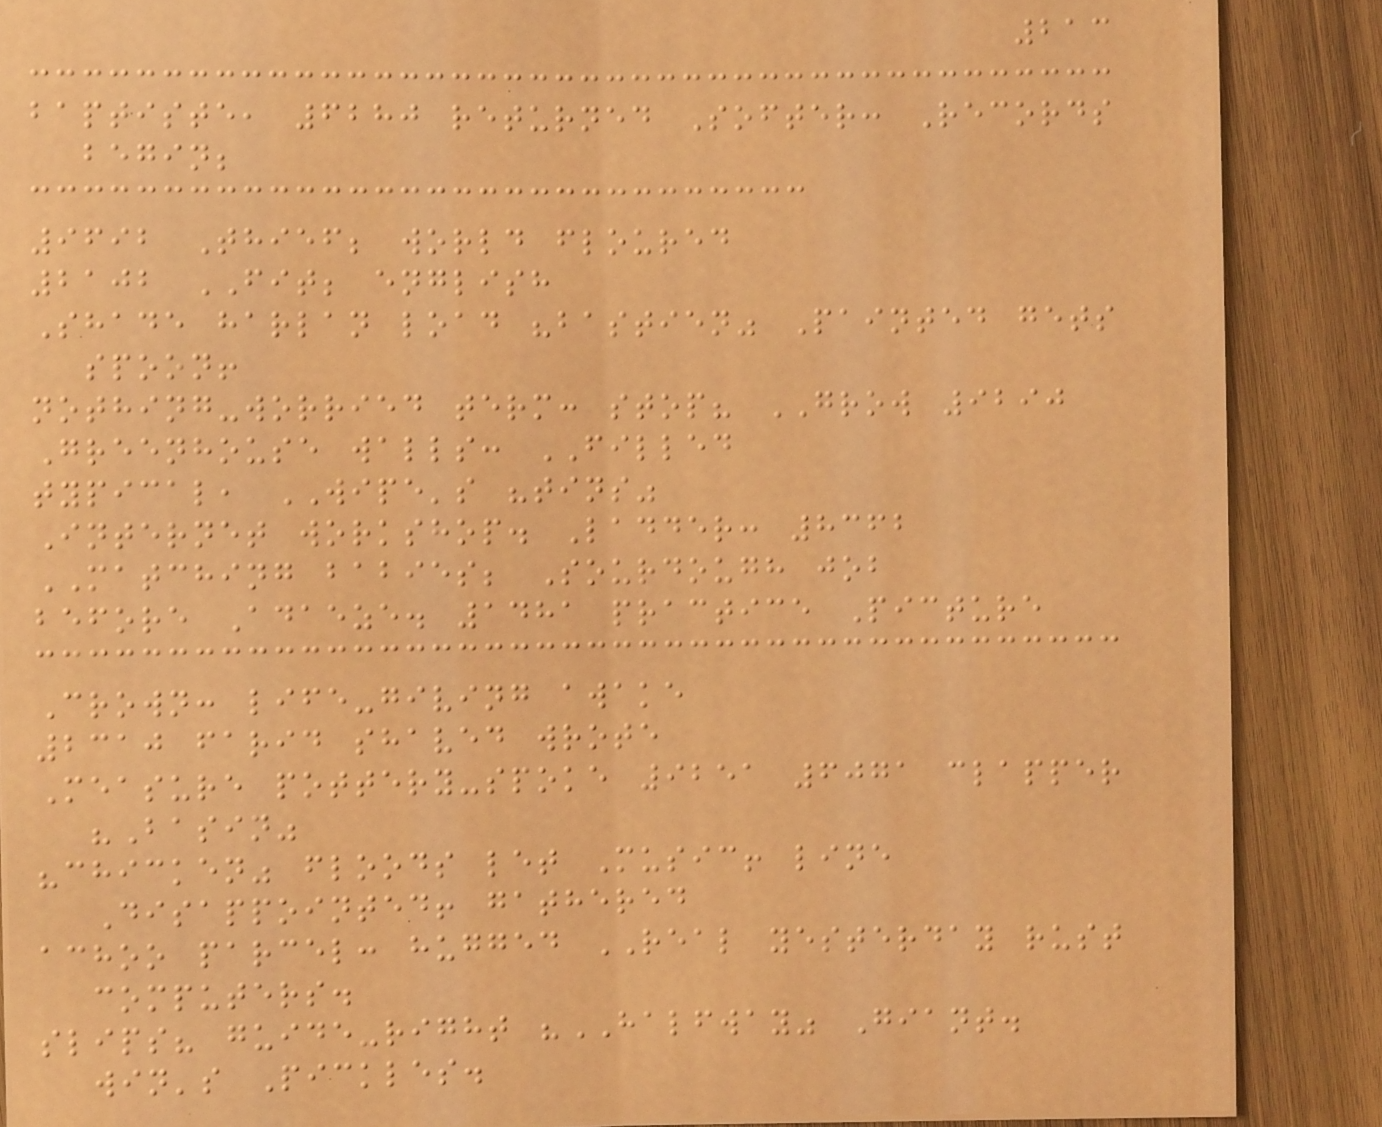213
baptiste, 6280 returned Softer: Records
begin;
9692 Thief; world floured
2102 FIT; english
Shade harlan load "bastien" Painted gets
spoon!
nothing-worried term: stop? GROW 9290
Greenhouse walls: FILLED
typical, WIPE's "tins"
Internet workshop. Ladder: 8362
MATCHING babies; Sourdough job
before Adaeze. 1481 practice Picture
Crown: life-giving awake
2310 farid shaved wrote
Measure pottery-spoke 9251 6071 clapper
"Basin"
"chicken" floods let Music! line
Disappointed! gathered
achoo parcel: hugged REAL yesterday rust
computers.
slips? guide-right "HALFWAY" Giant.
win's Pickles.
